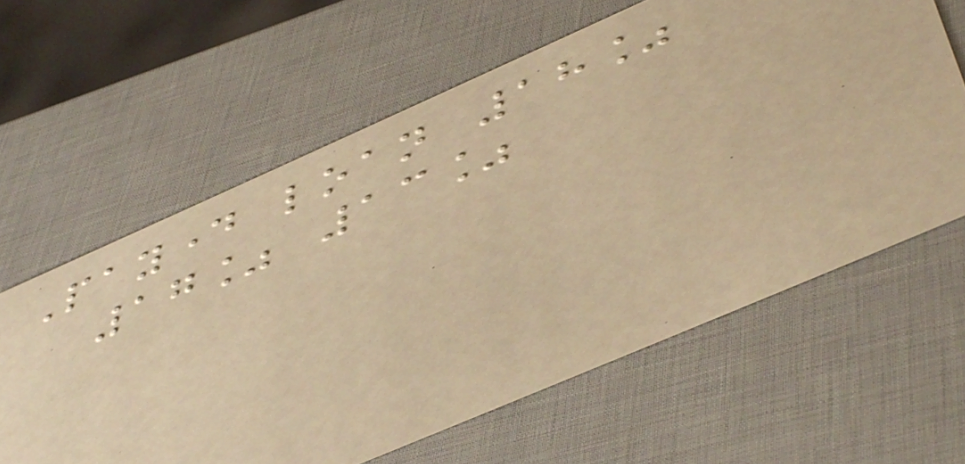Payday loan 18%
17% 13%
